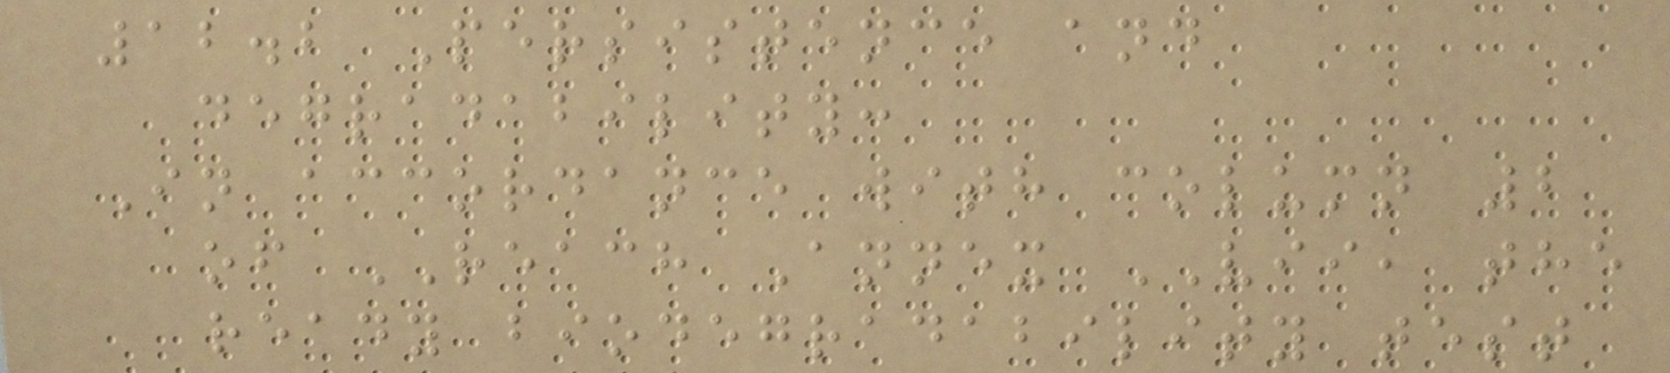12.2 Persistence and
degradability:
In accordance with column 2
of REACH Annex VII, the
ready biodegradability test
